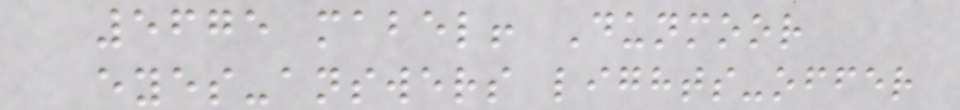5675 mabel! Dunmoor
eyes-answers lights-offer
